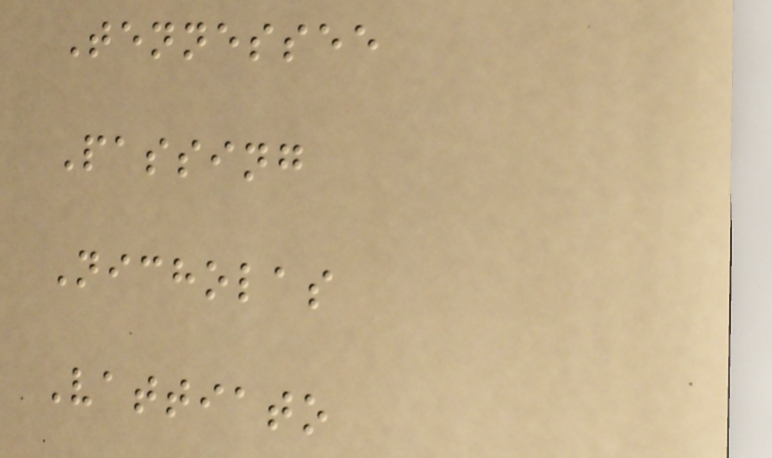Tennessee
Passing
Nicholas
Vattiato
